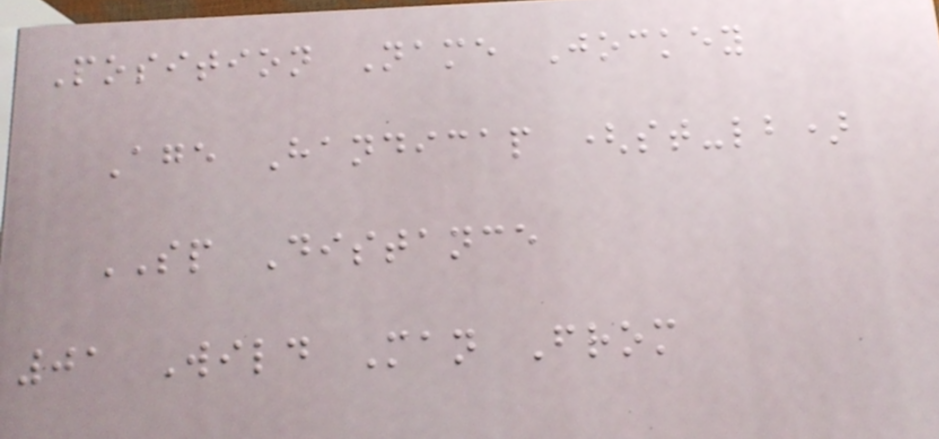Position Name Jockey
Age Handicap (st-lb)
SP Distance
01 Wild Man From
